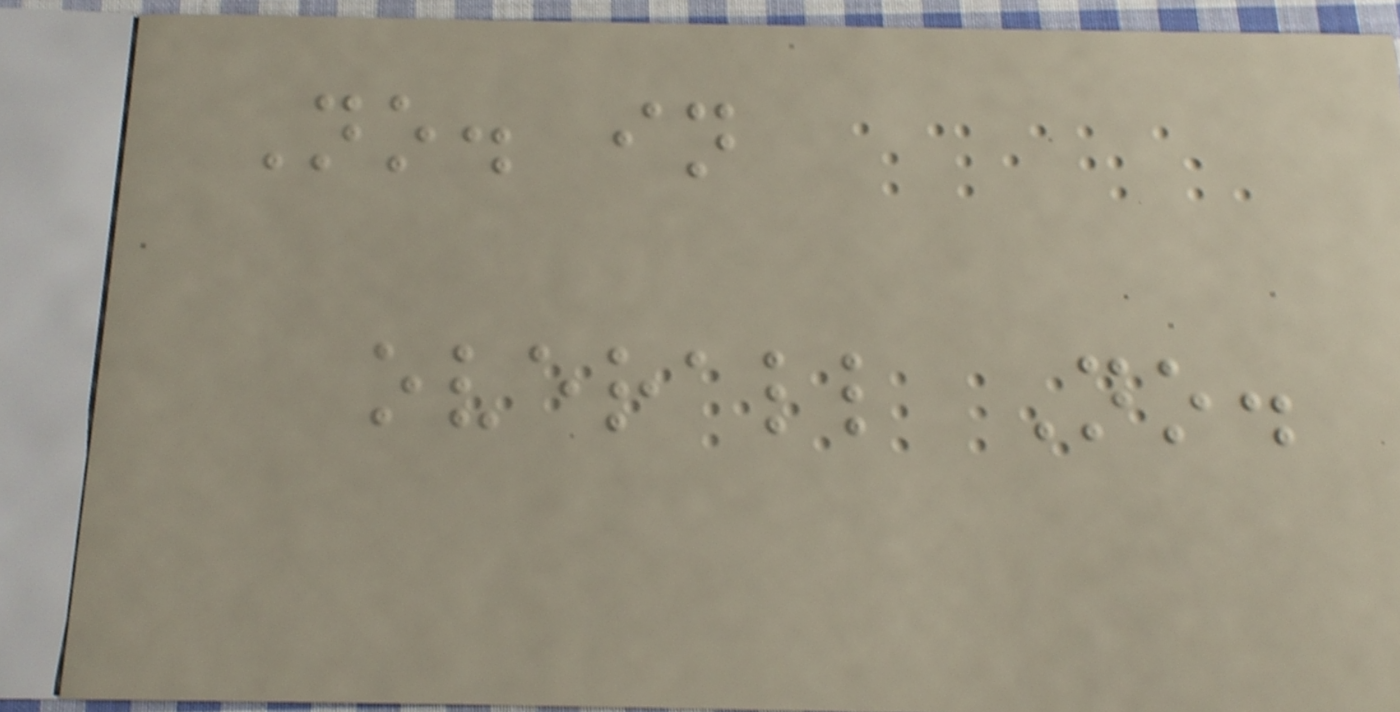No. in
overall No.
